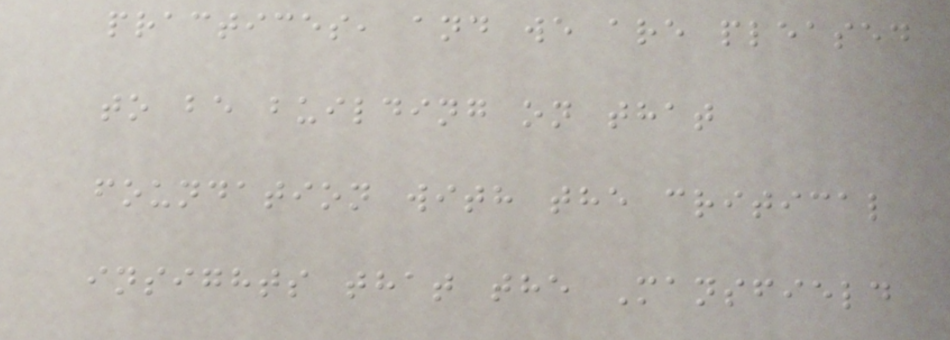practices, and we are pleased
to be building on that
foundation with the critical
insights that the Mansfield
